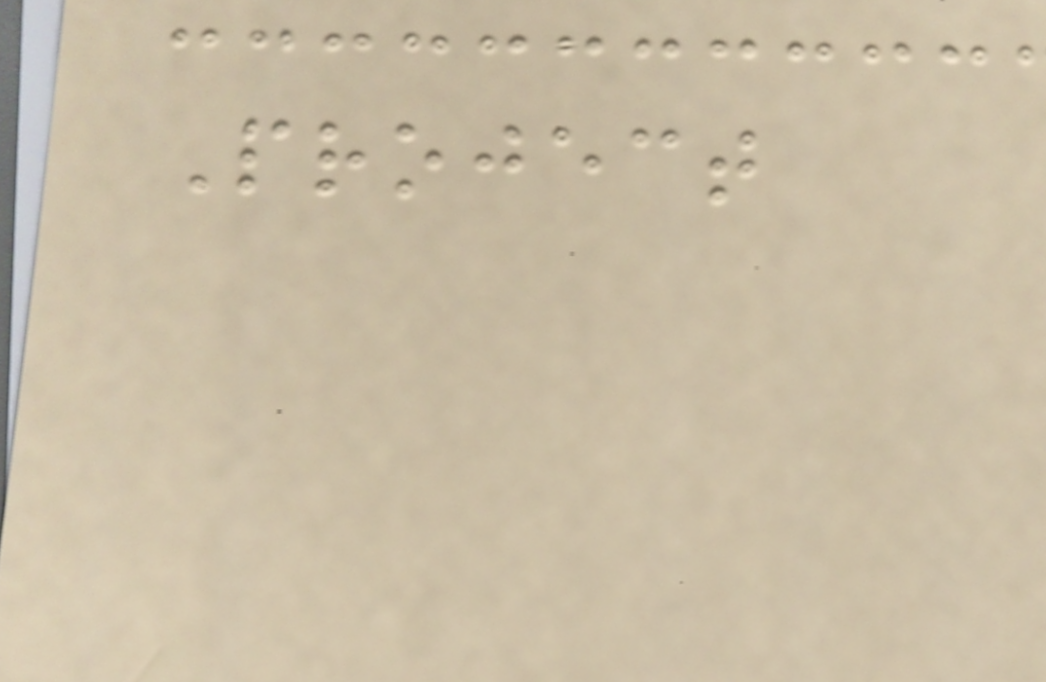Project
